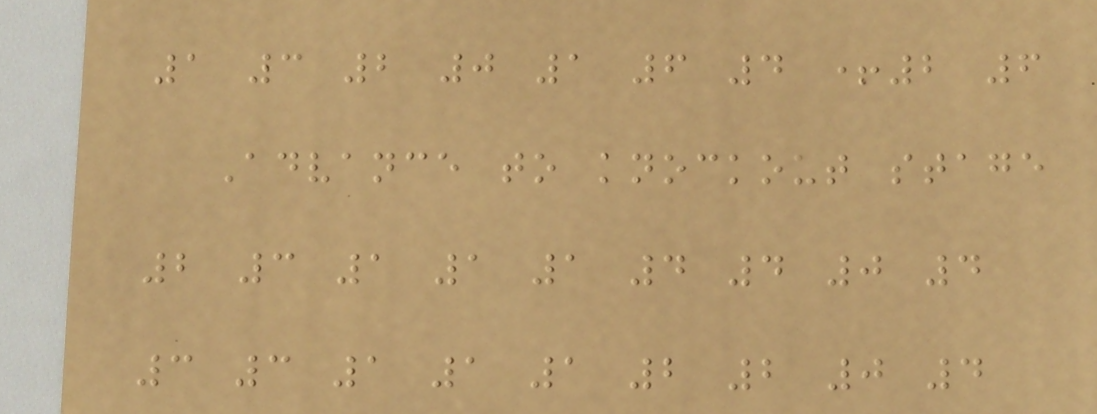1 3 2 0 1 6 4 +2 6
Advance to knockout stage
2 3 1 1 1 4 4 0 4
3 3 1 1 1 2 2 0 4
